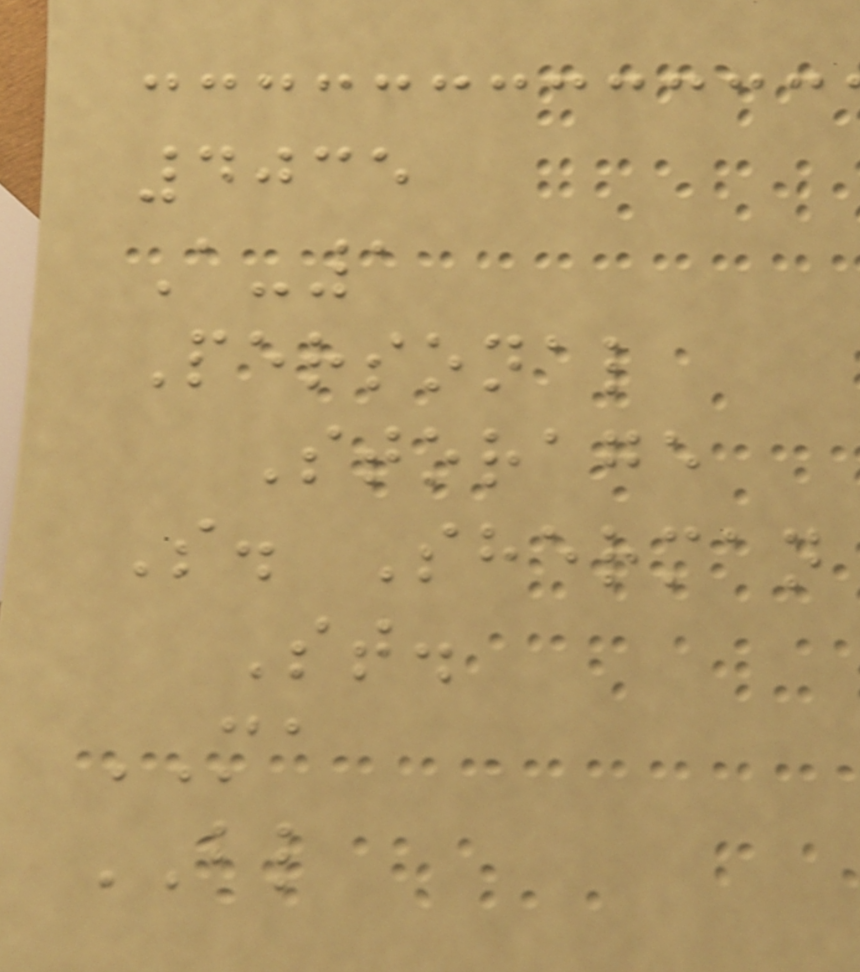4035
A-1
Personal
Storage
S. Sherman
St.
MA
BL
